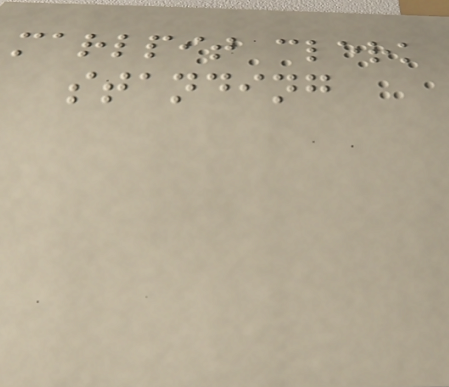marlpit clerk
standing
